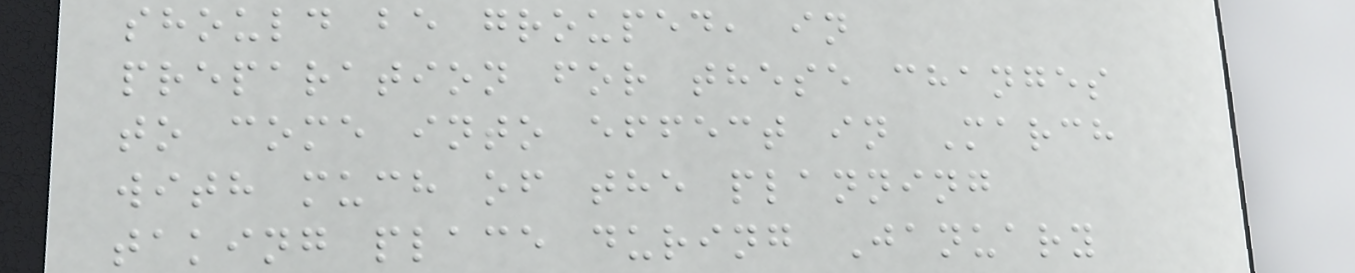should be grouped, in
preparation for these changes
to come into effect in March
with much of the planning
taking place during January
